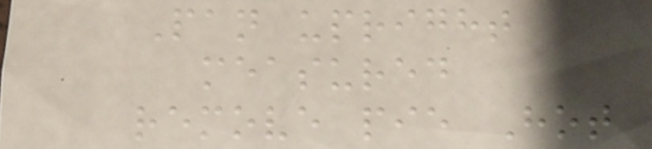Pan upright
measured
remove pie Hot
